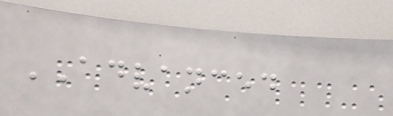ADVANCED
